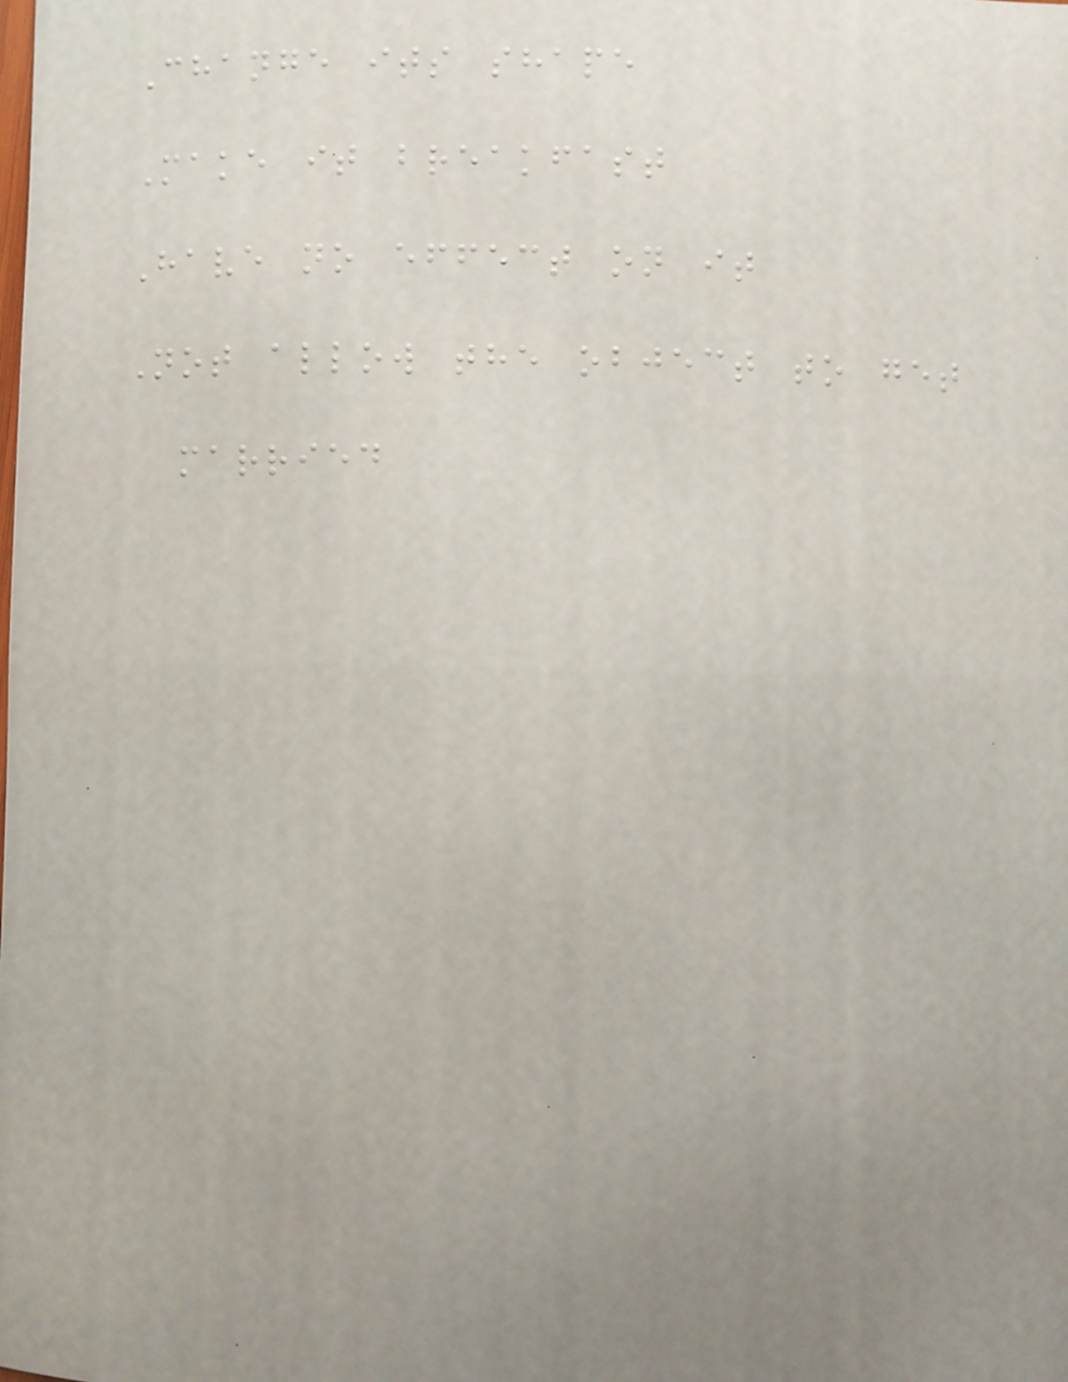Change its shape
Make it breakfast
Have no effect on it
Not allow the object to get
married
